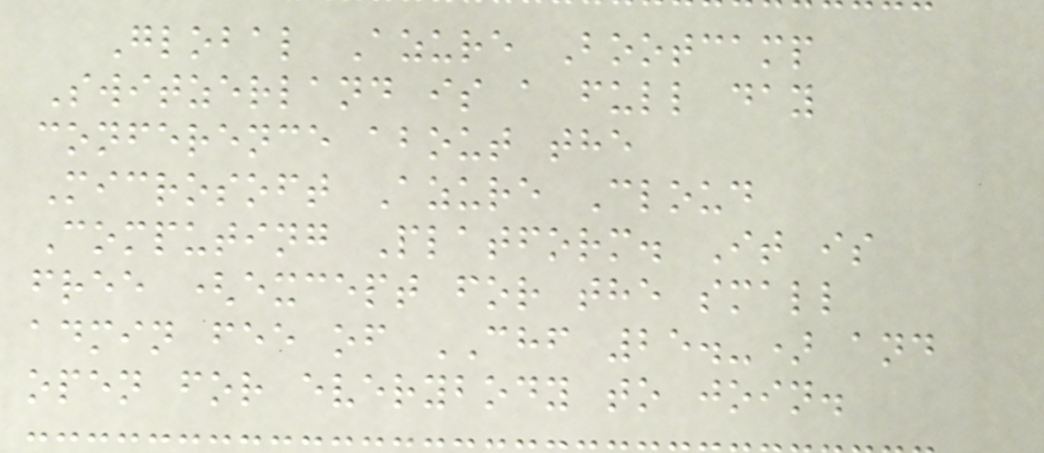Global Azure Bootcamp
Switzerland is a full day
conference about the
Microsoft Azure Cloud
Computing Platform. It is
free (except for the small
admin fee of CHF 25.-) and
open for everybody to join.
